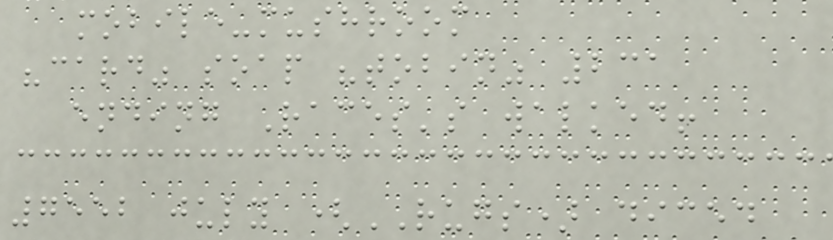mobile-mushroom
"card" soap "tobin" 231
ending Races's walked!
7552 july (RUGS) diced
